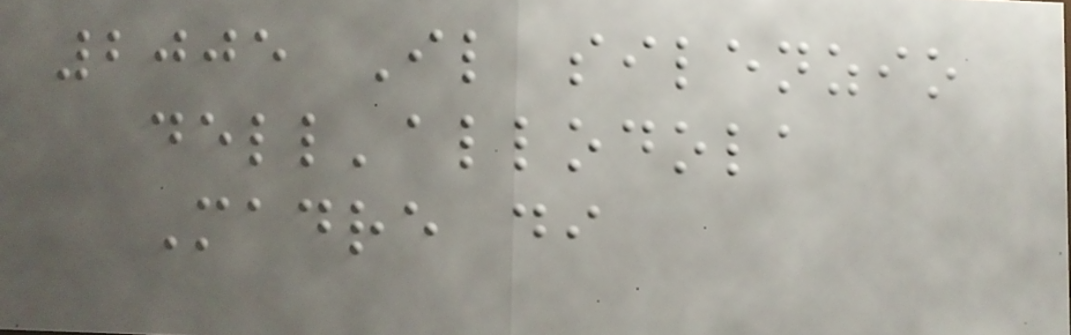2005 Il silenzio
dell'allodola
Madre di
